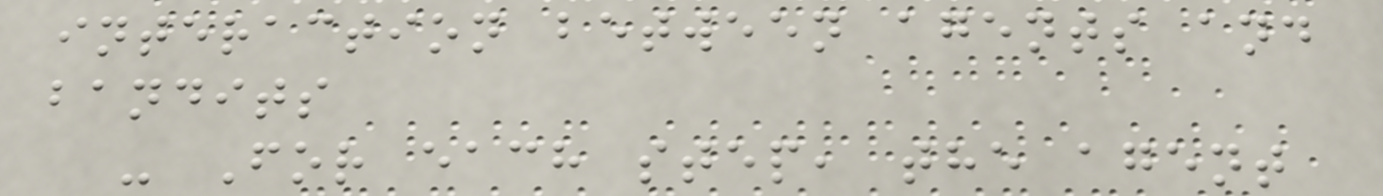interaction between agents and
bandits
- For each step, the agent
